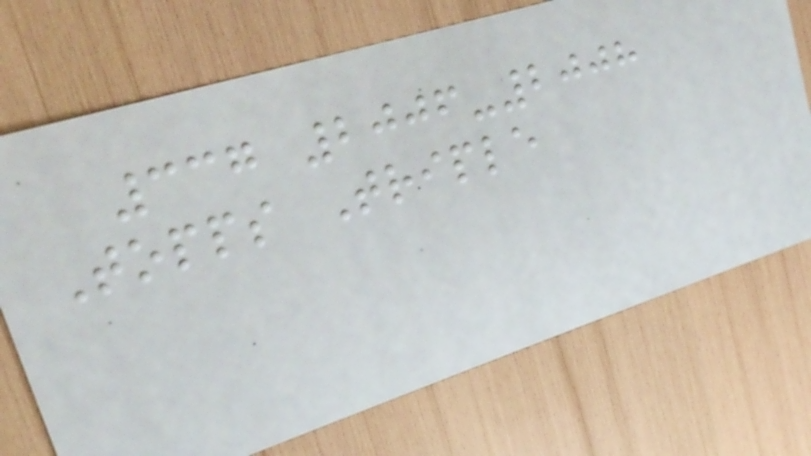337 2006-2008
Topps Triple
